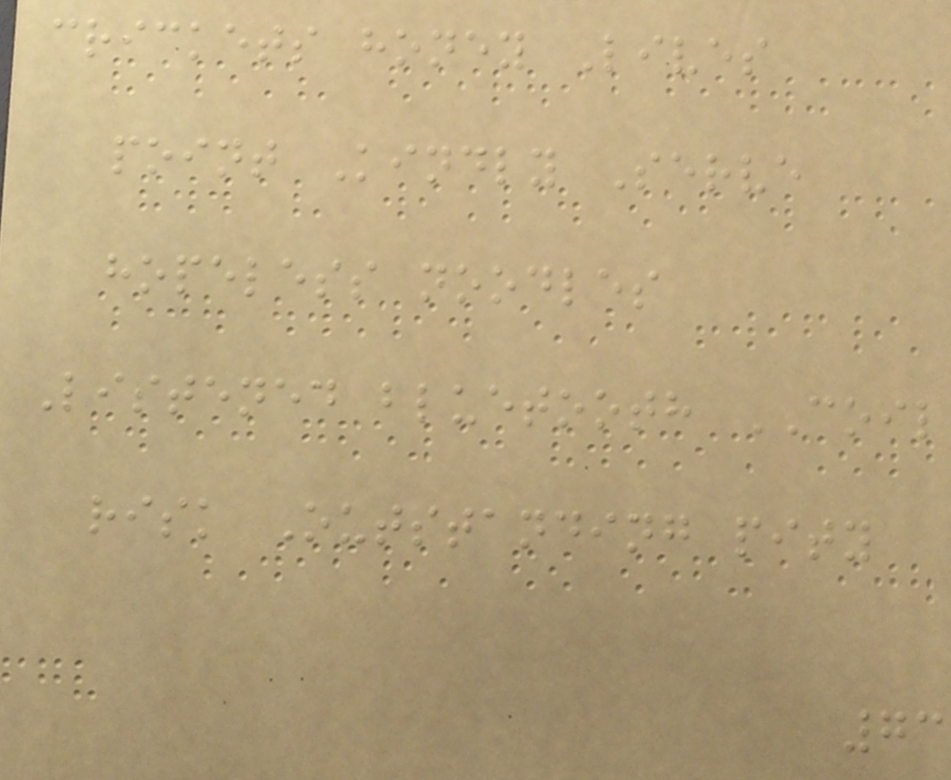crickets honey Lives
point Kindly Serve
hopeless noodles
Listened bluetooth COIL
risk Outstanding pity
73
